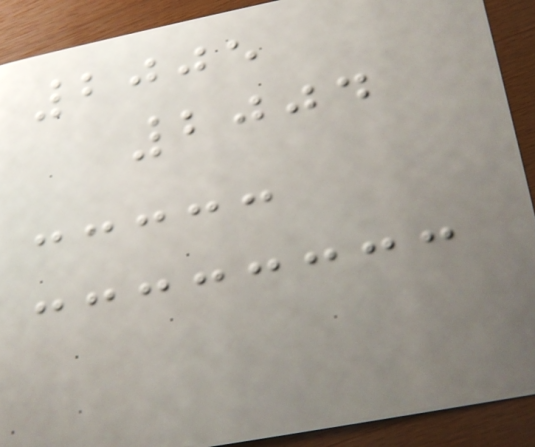2005
2004
